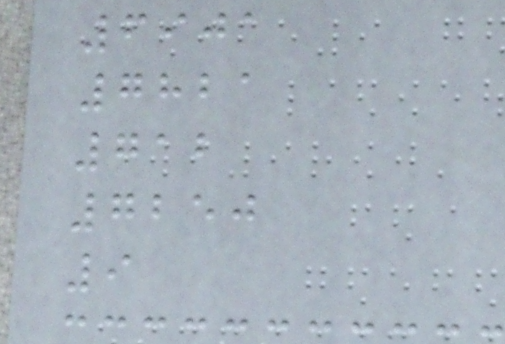6901
7821
712
7250
9
